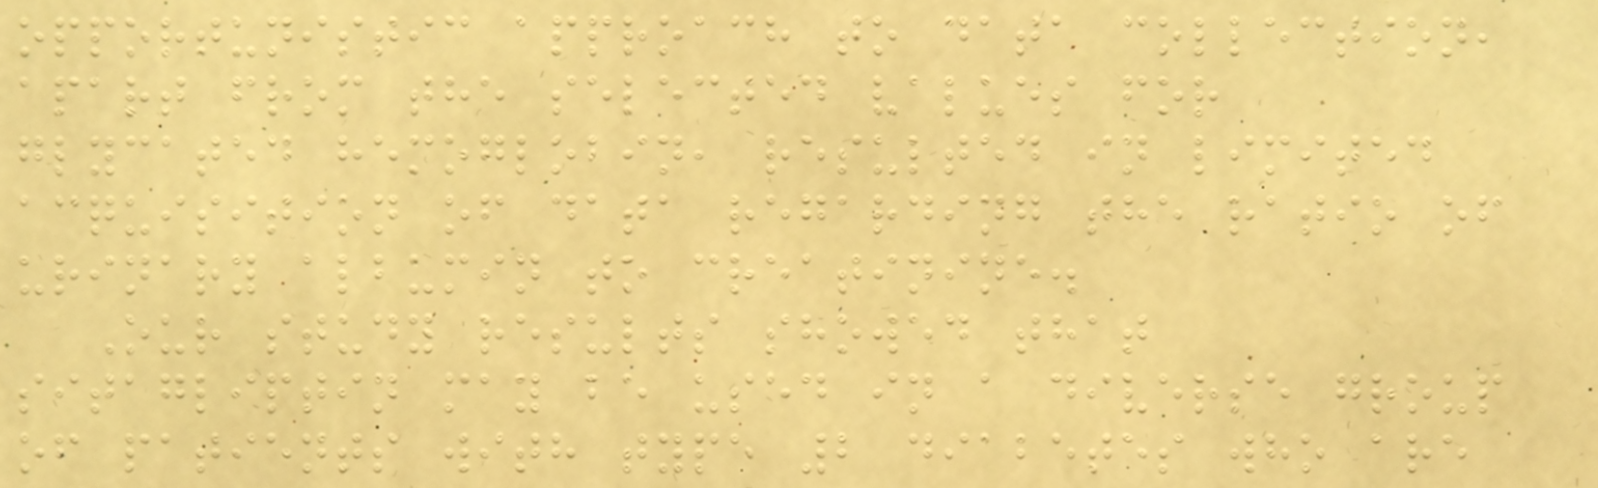opportunistic approach to data collection,
apart from the selected values for
glycated hemoglobin, resulted in limited
acquisition of data regarding the ratio of
urinary albumin to creatinine.
Our study results showed that
sitagliptin may be used in a diverse group
of patients with type 2 diabetes who are
